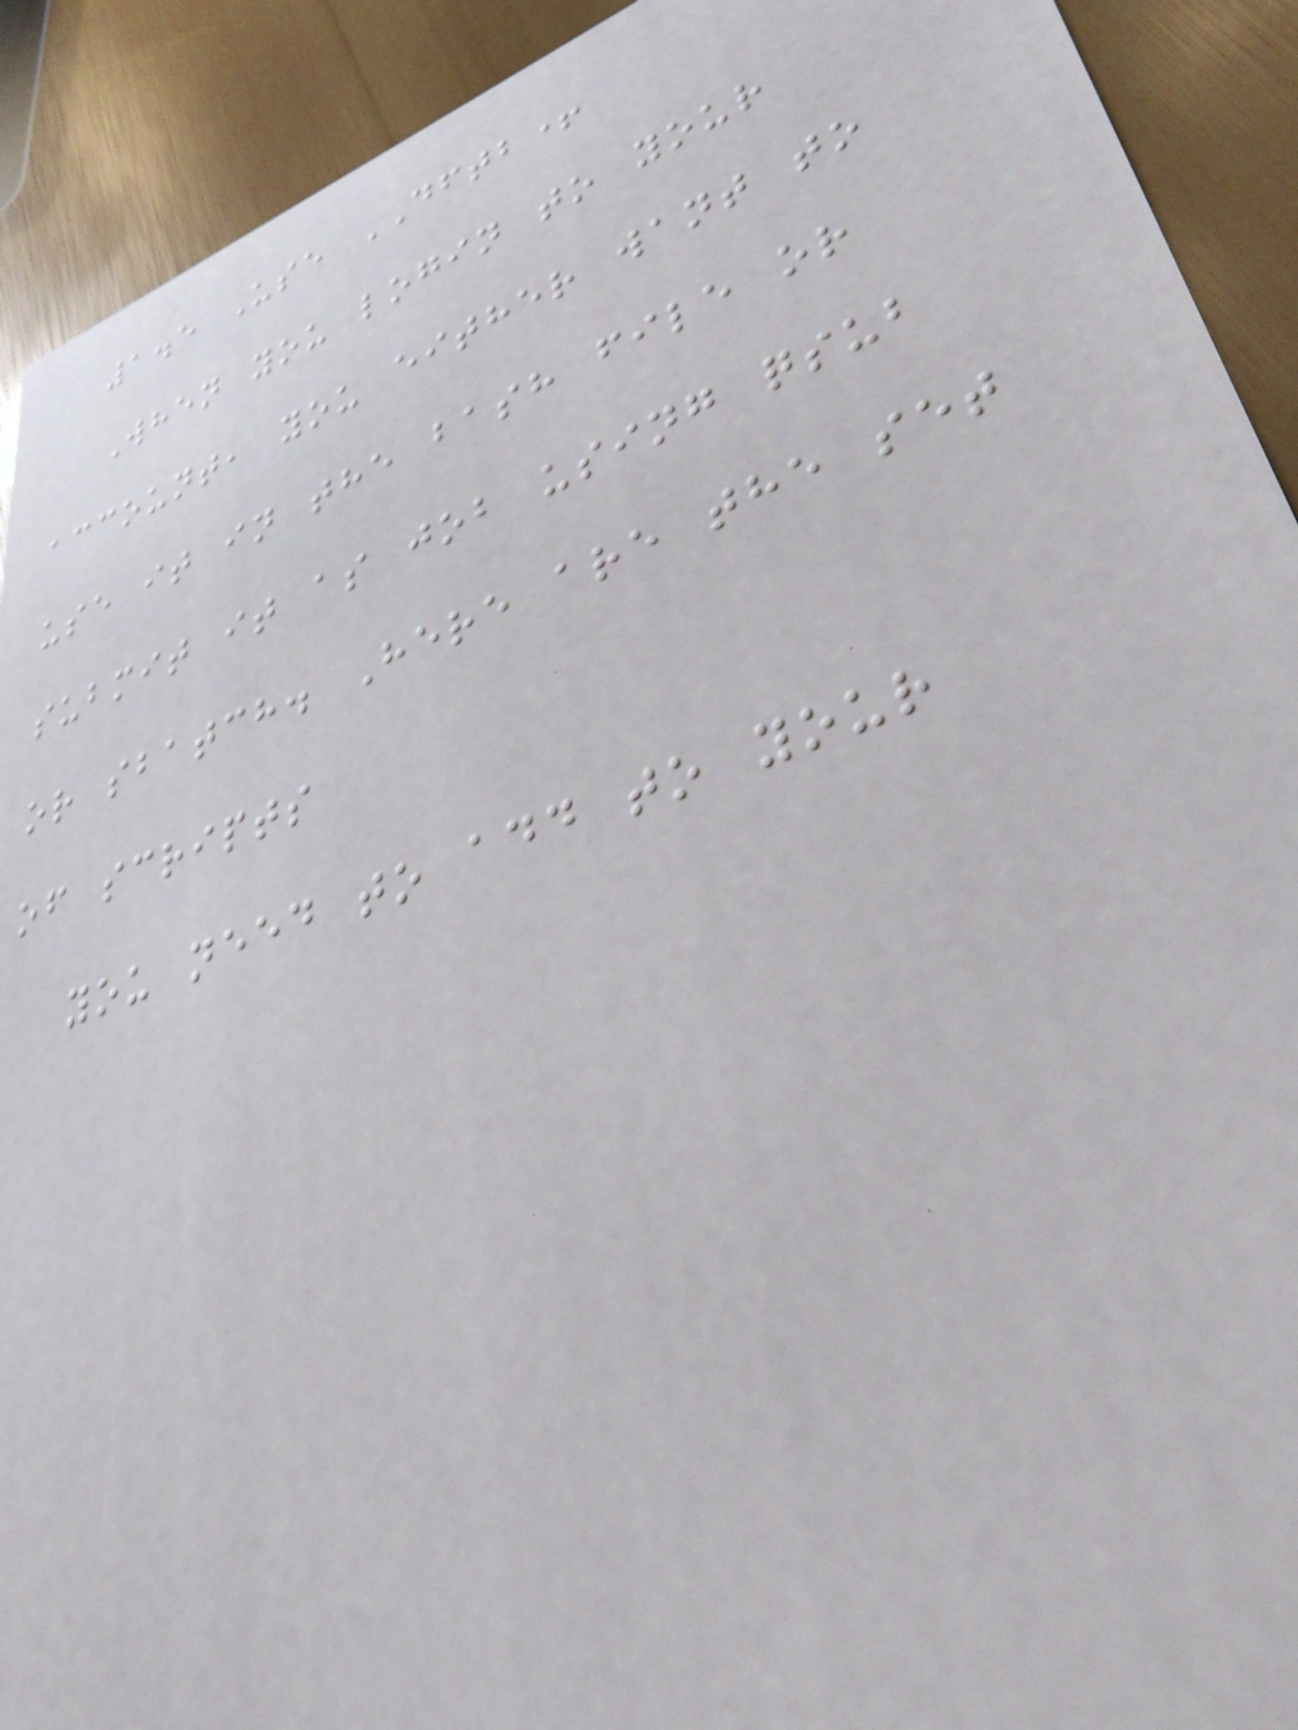1.5 Use DFTB+
When you login to your
account, you either want to
use it in the bash file or
submit it as job using qsub
or sbatch. Here are the set
of scripts
you need to add to your
